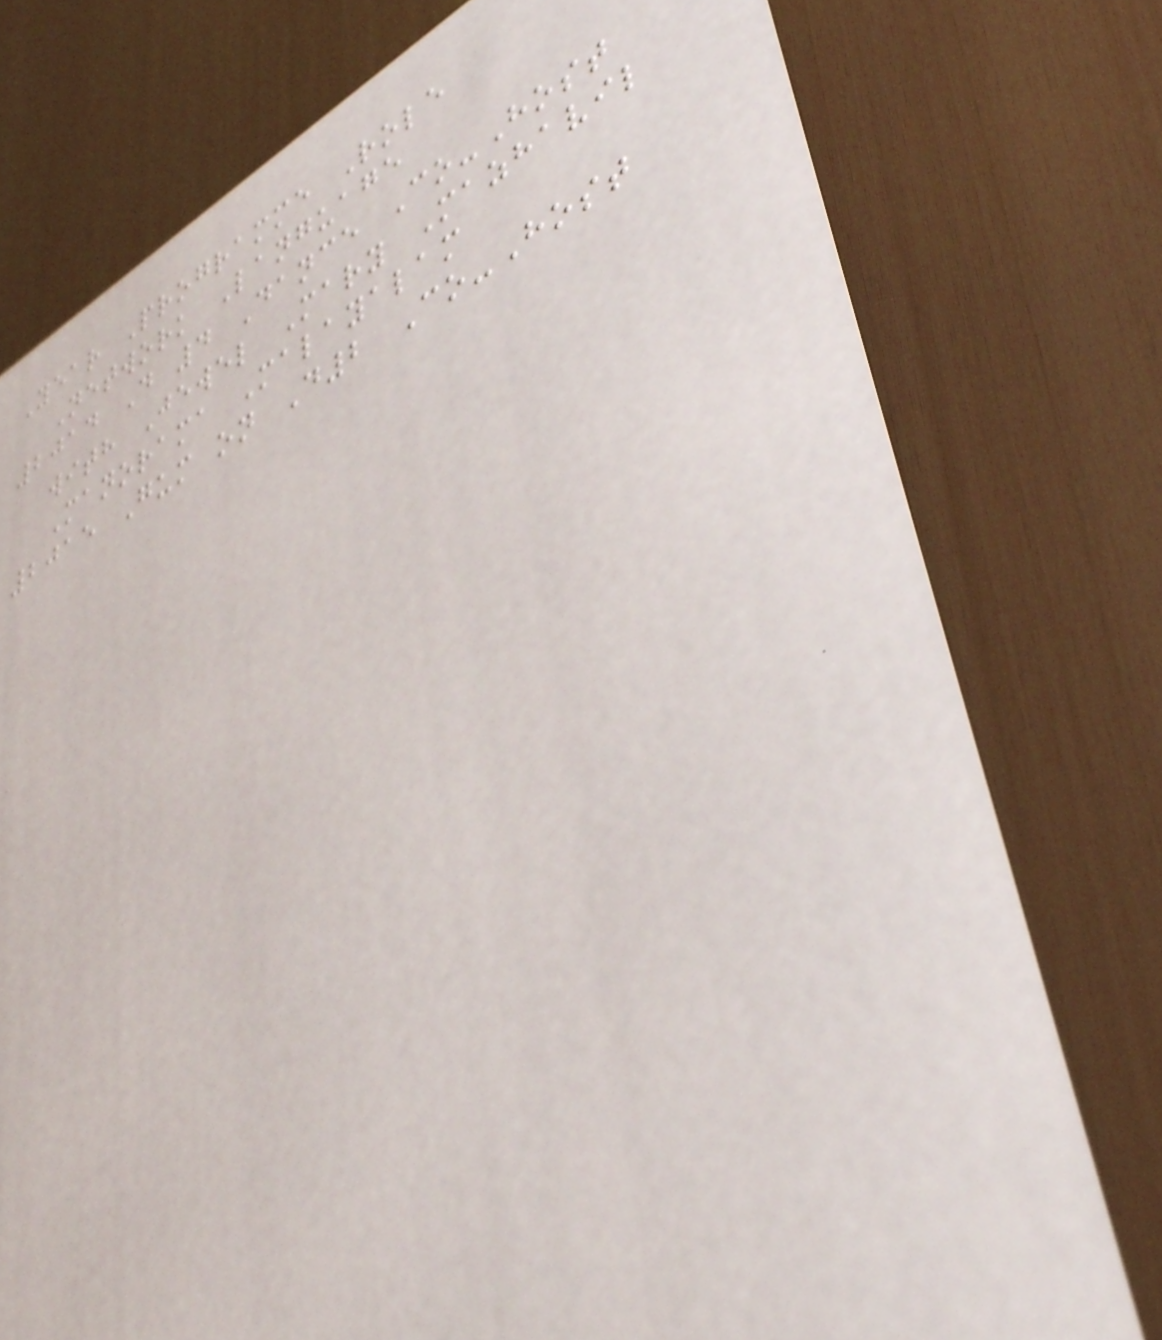Year Programme Role
Network Language
2014 D 4 Dance Co-Host
with Jewel Mary Mazhavil
Manorama Malayalam
2015 Gum on D2 Co-Host
